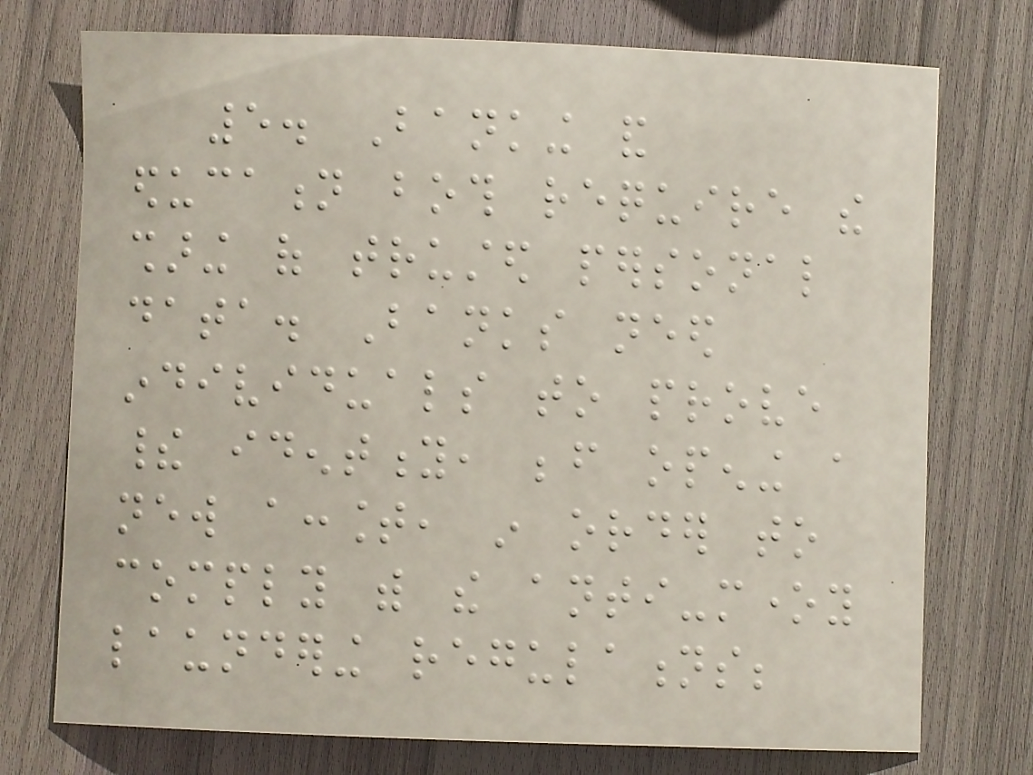5. Banking and
education both require the
sharing of trusted personal
data. Banks need
individuals to prove
their identity, before opening a
new account, in order to
comply with the anti-money
laundering regulations;
